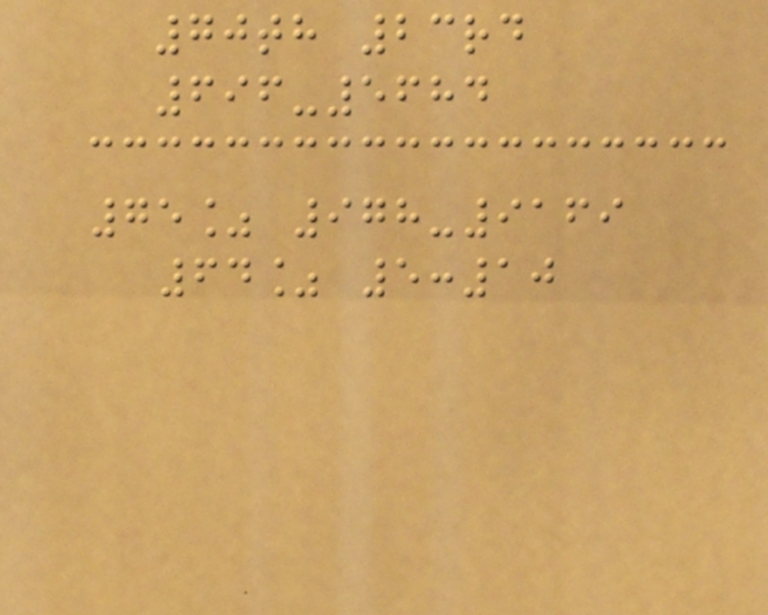70th 23rd
696-5684
75% 978-9169
64% 5:10
